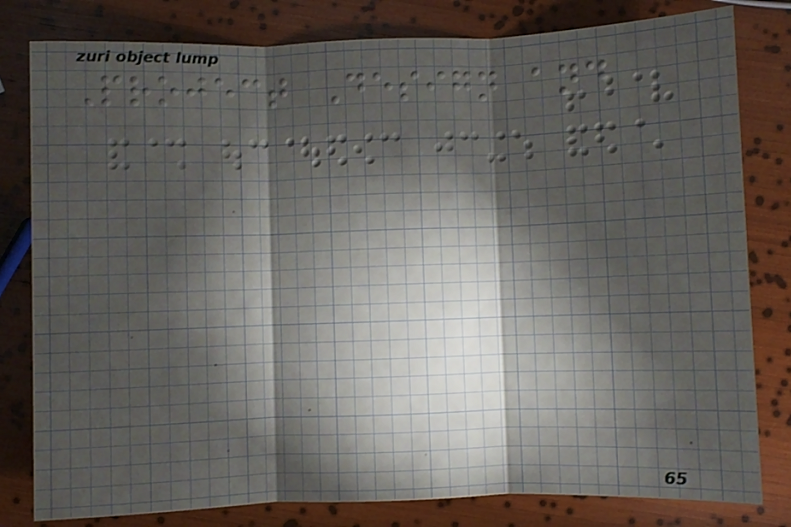Project Design and
